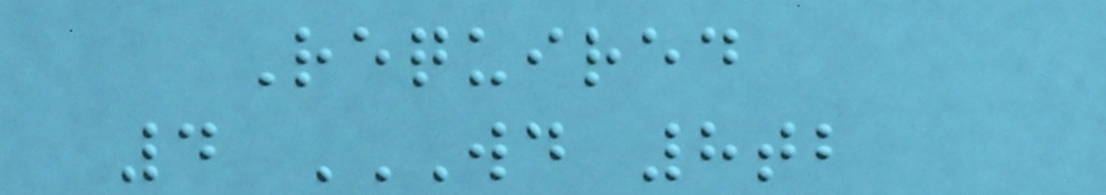Required
4 WD 8TB
